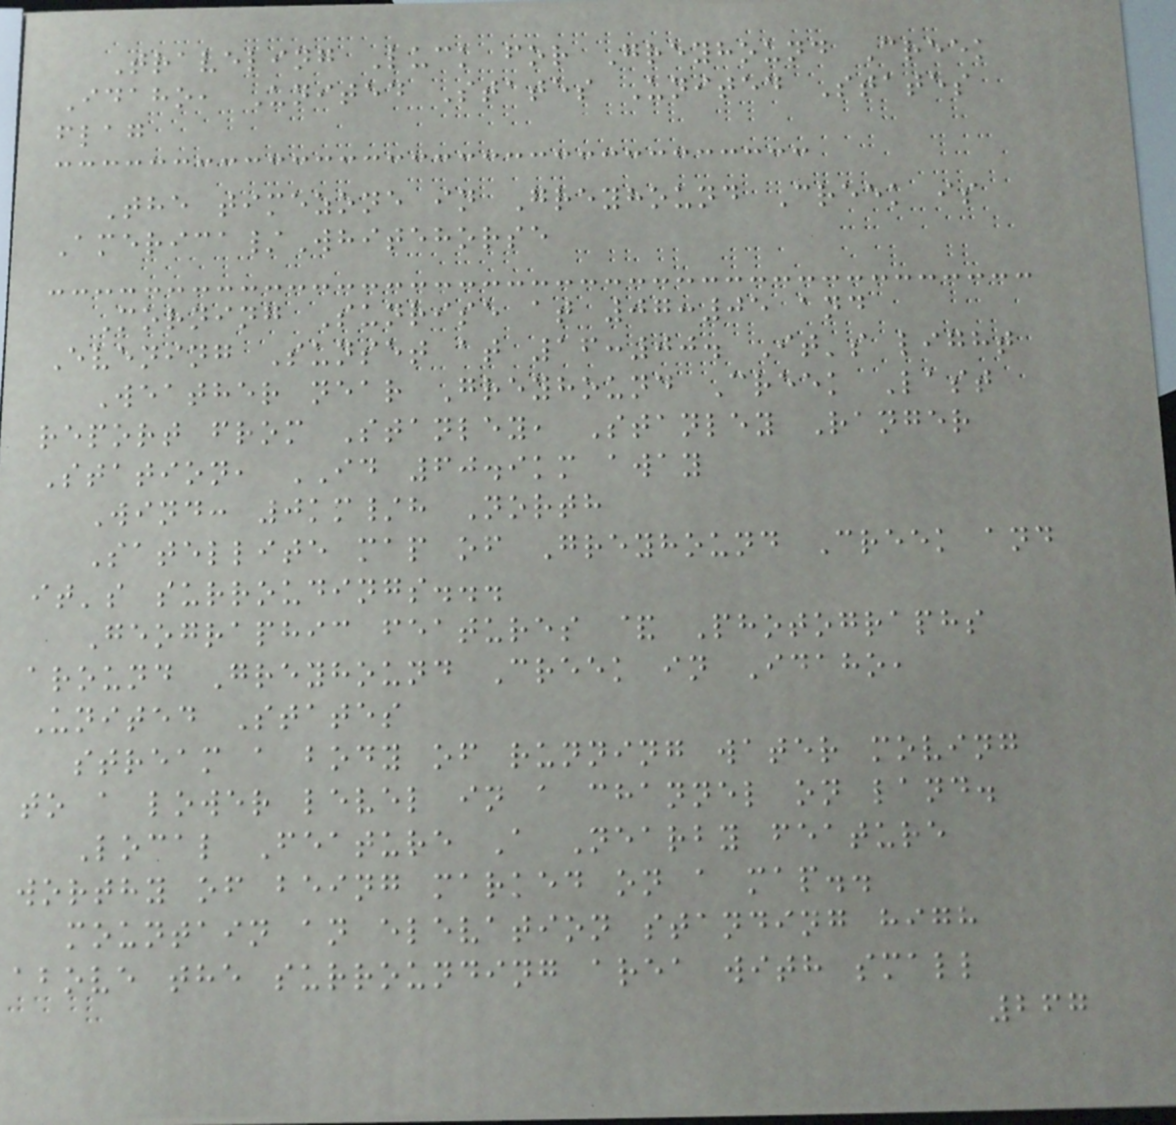Traveling Luck for Greyhound Creek
Idaho, United States United States
flag
The timezone in Greyhound Creek is
America/Whitehorse
Morning Sunrise at 07:05 and
Evening Sunset at 16:00. It's light
Weather near Greyhound Creek Last
report from Stanley, Stanley Ranger
Station, ID 60.9km away
Wind: 0km/h North
Satellite map of Greyhound Creek and
it's surroudings...
Geographic features & Photographs
around Greyhound Creek in Idaho,
United States
stream a body of running water moving
to a lower level in a channel on land.
Local Feature A Nearby feature
worthy of being marked on a map..
mountain an elevation standing high
above the surrounding area with small
267
